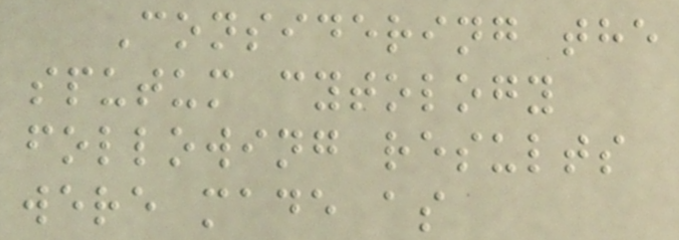Considering the
sputum cytology
following results
were made as
